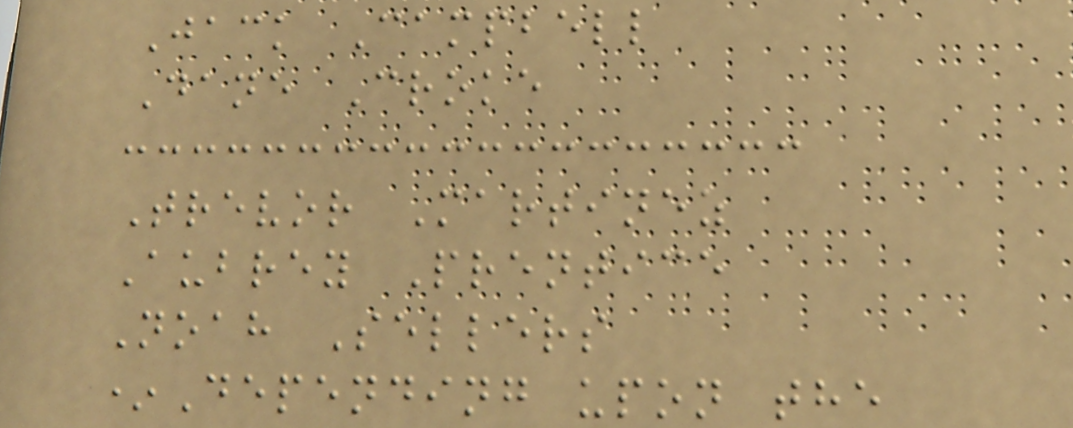Jack Campbell
Dane Croke
Trevor Martinez
Aubrey Prentice
Noah Sellers
*Depending upon the
